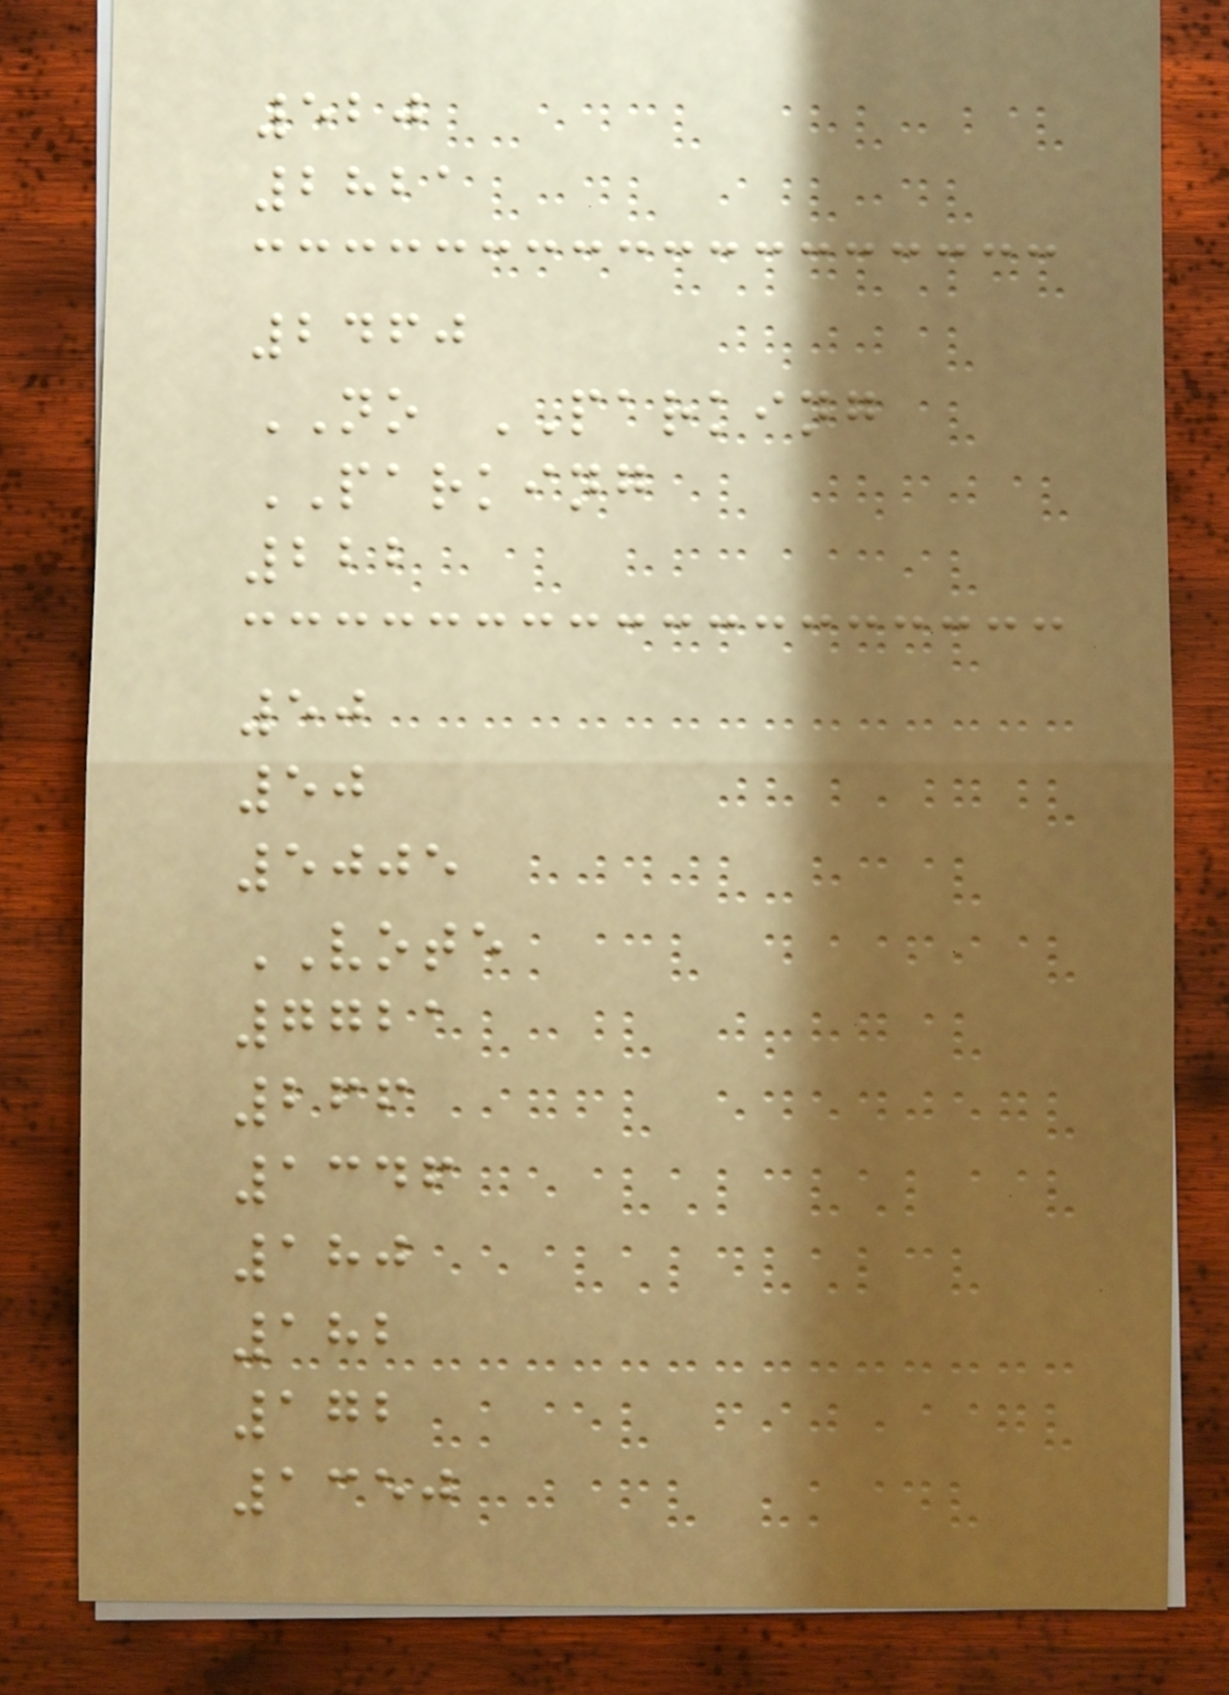520
2821
2460
NO PARKING
PARKING
222
50
50
5005
VOTE
7721
266
1346
180
182
172
1350
